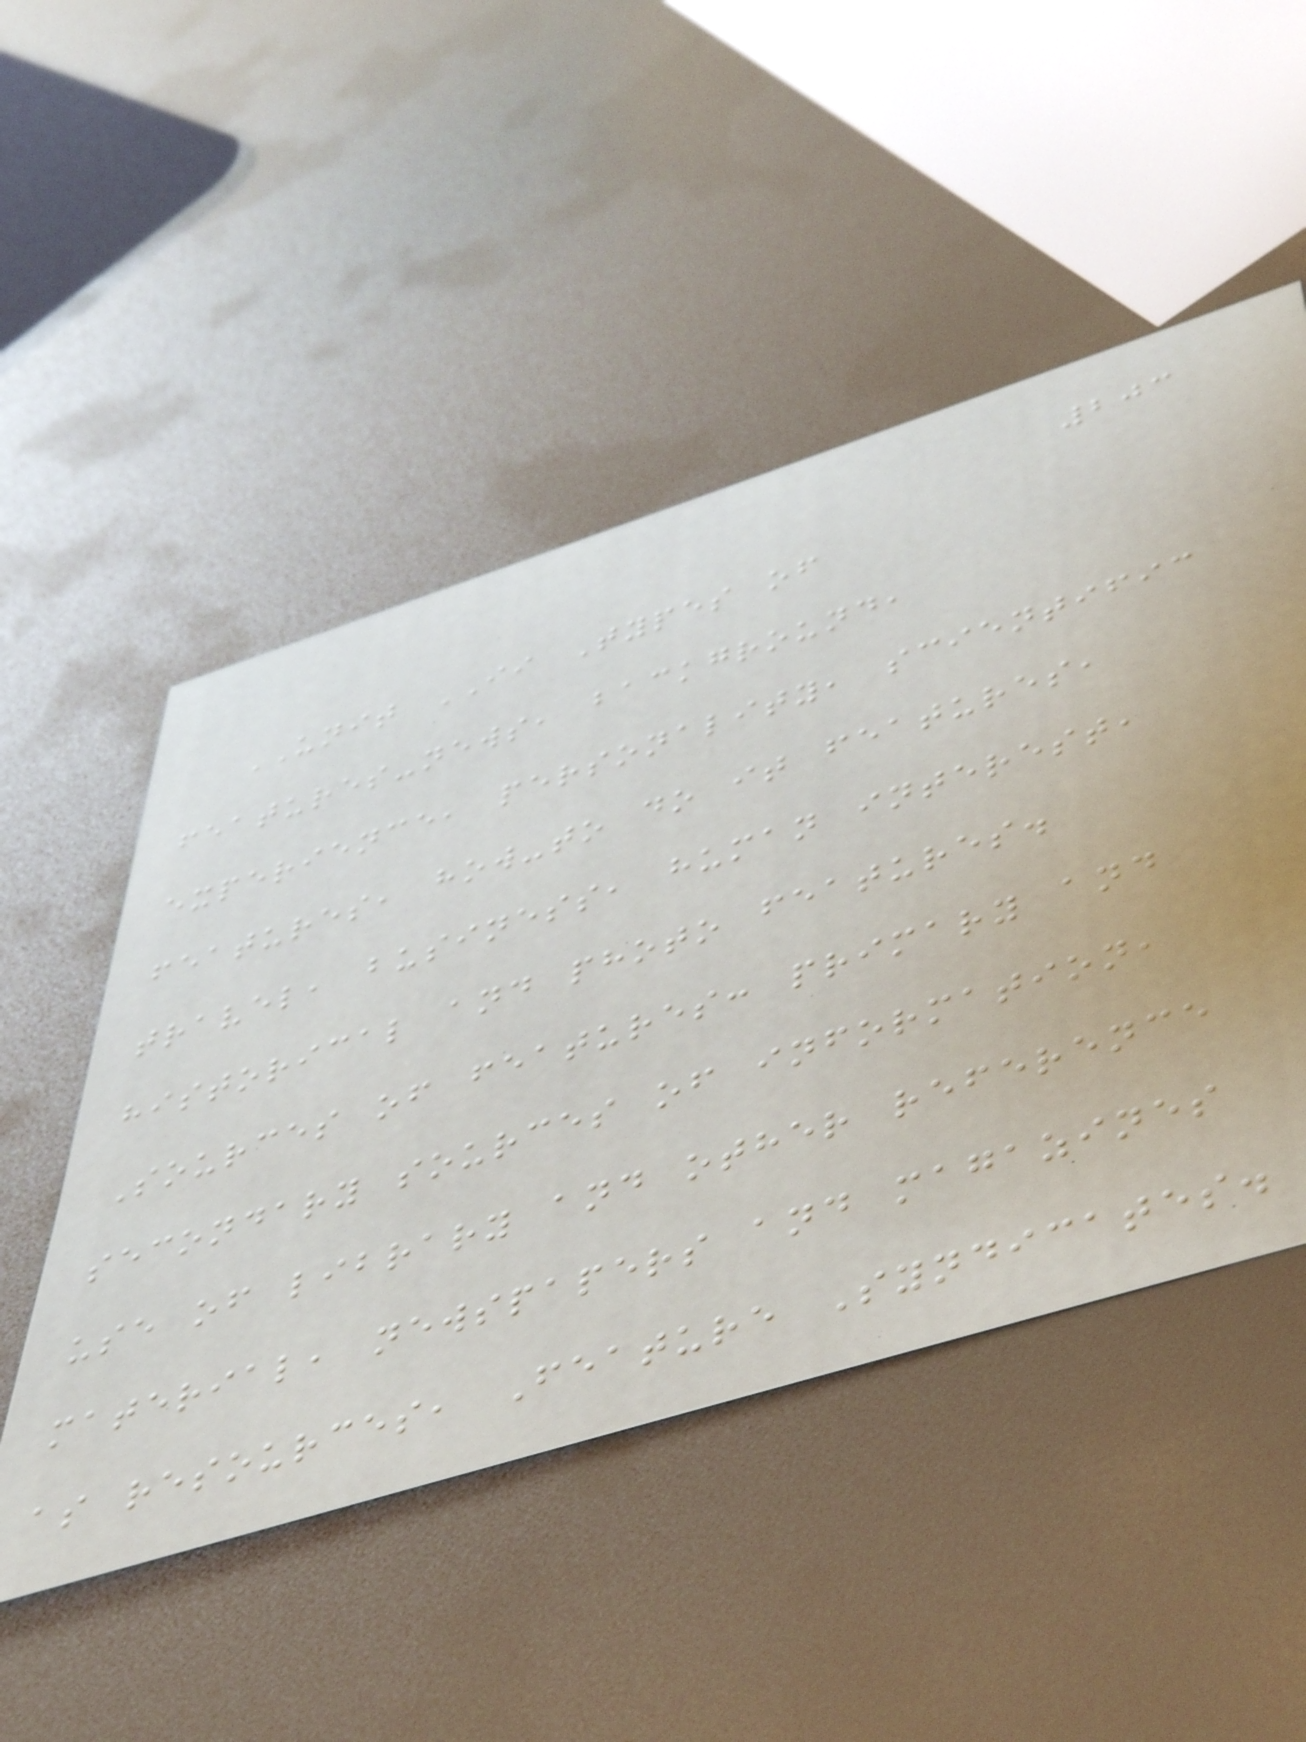203
UNIT II Types of
features-news, background,
experience, personality, scientific
features, how-to do it features,
travel, business, human interest,
historical and photo features.
Sources of features: primary and
secondary sources of information,
use of library and other reference
material, newspapers and magazines
as resources, Feature Syndicates.
